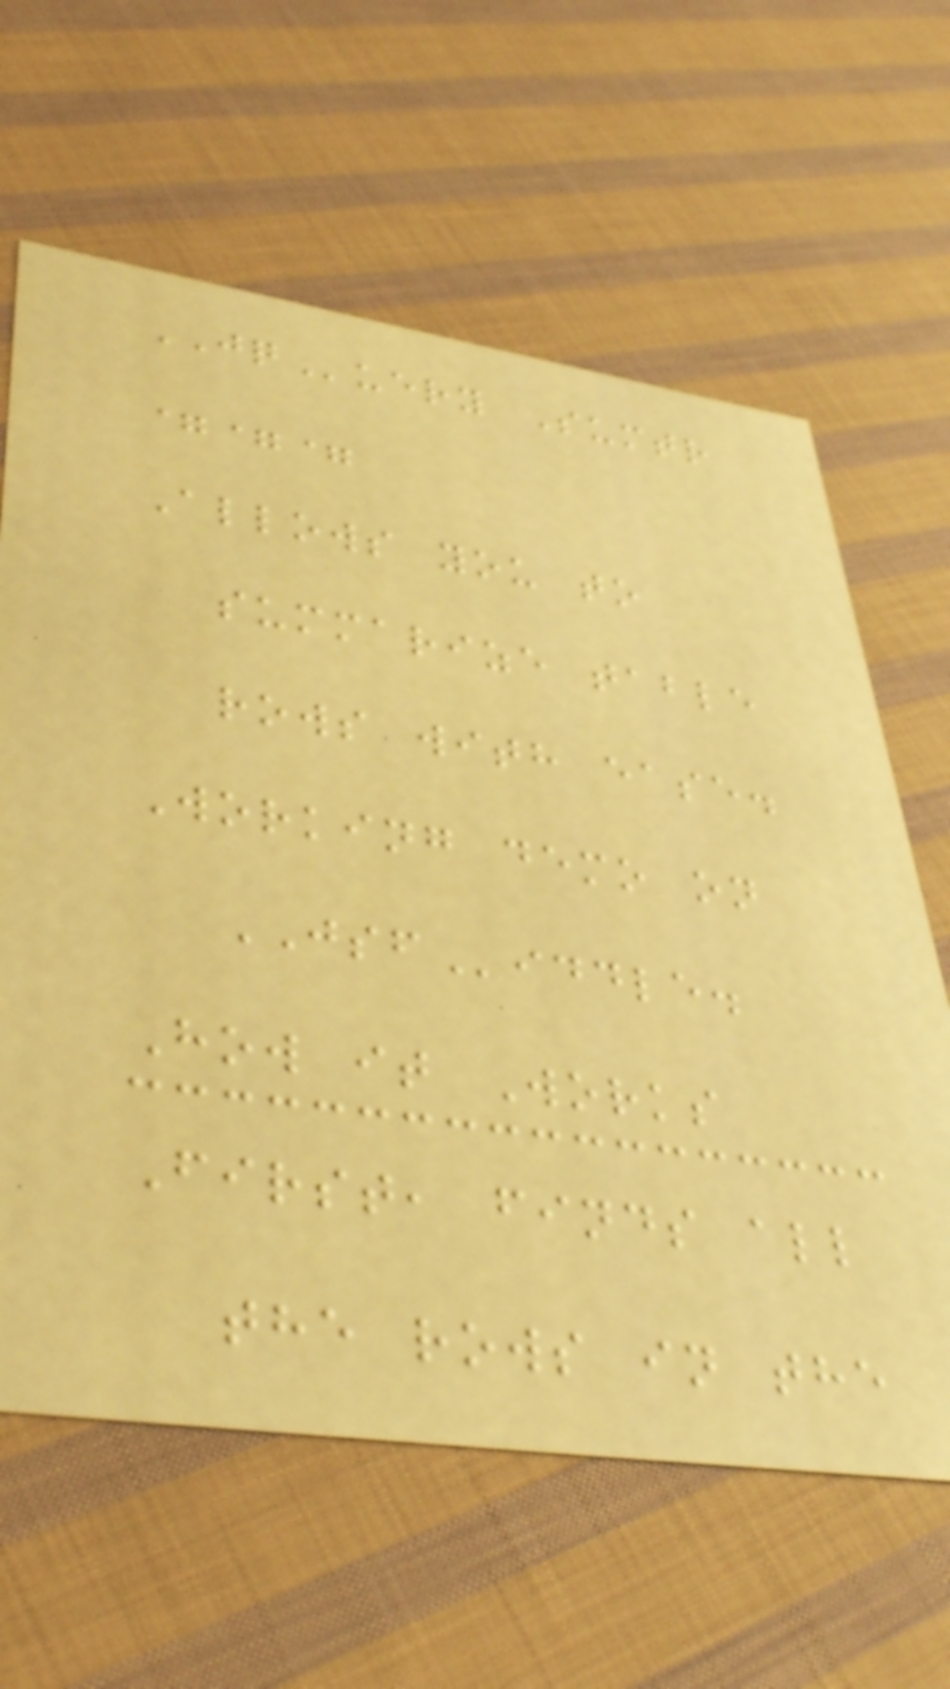JQuery Sumtr
===
Allows you to
summarize table
rows with ease.
Working demo on
JSFiddle.
How it Works
First, finds all
the rows in the
